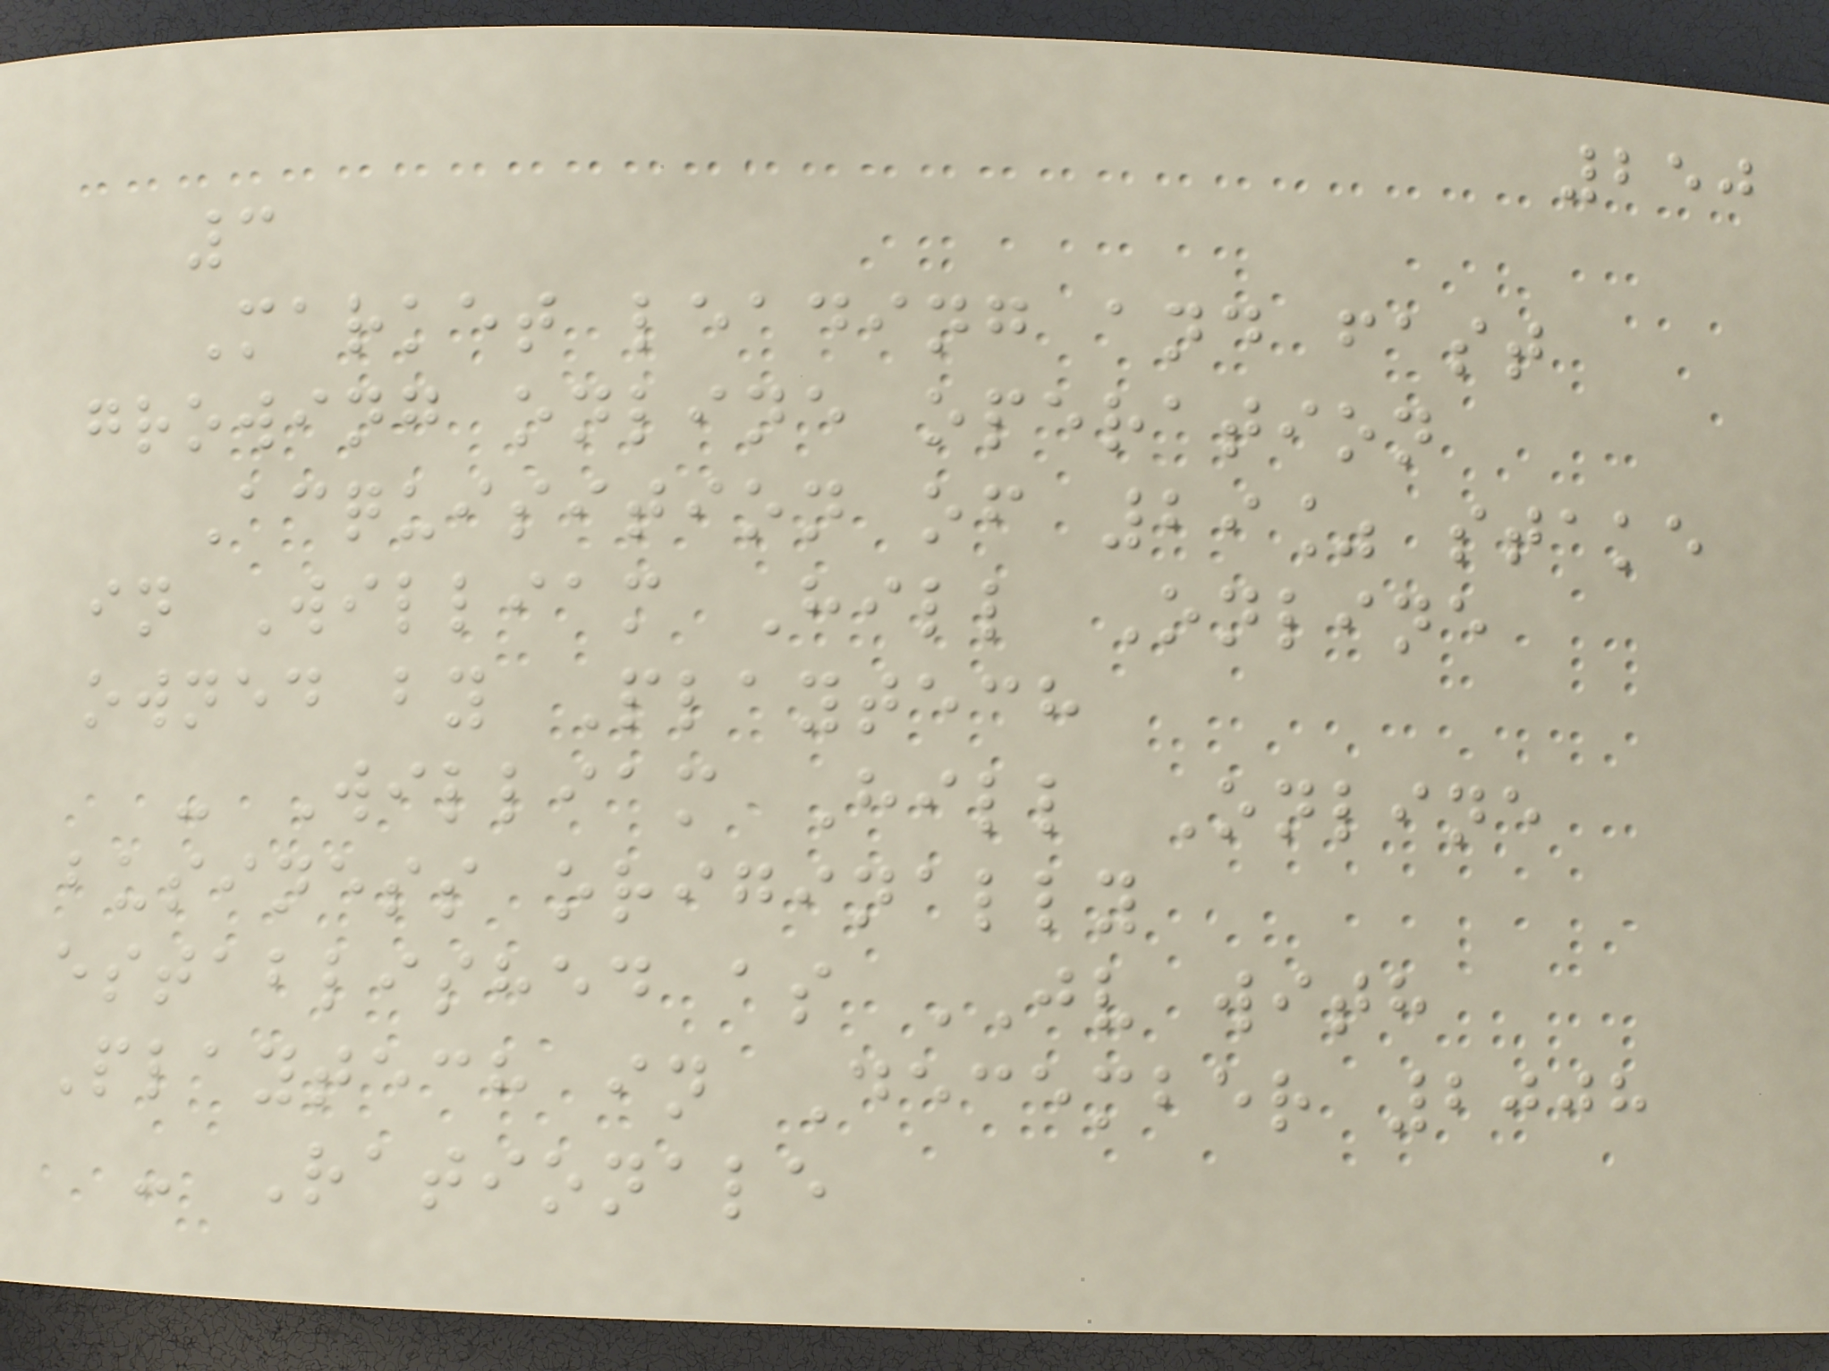250
3
Market leading and fast
growing online operation
Acquisition of 29% stake
in William Hill Online
owned by Playtech
- William Hill Online
business originally
established as JV with
Playtech in December 2008
- Rationale
